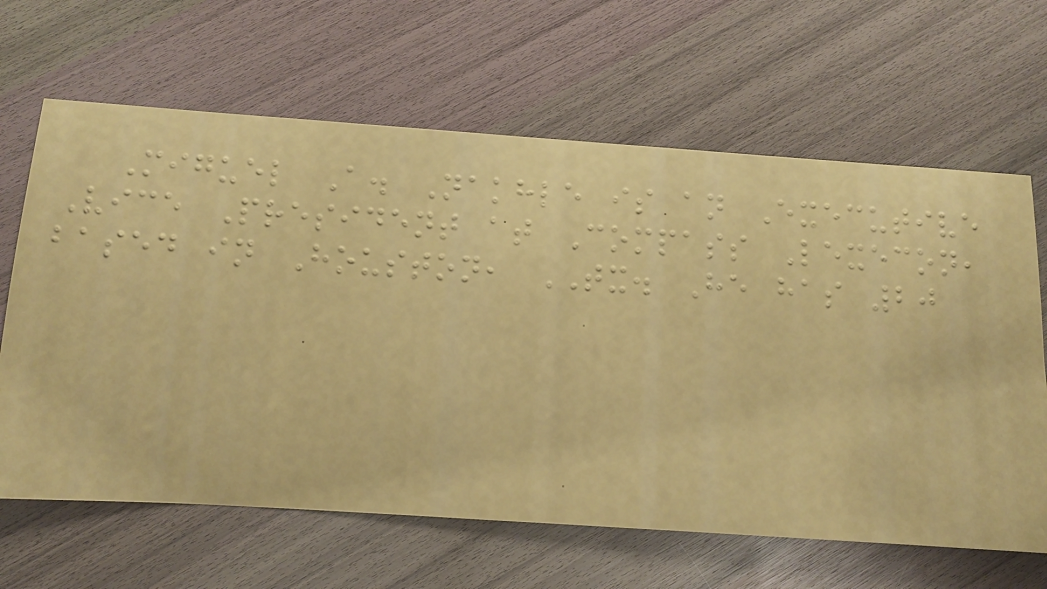Miguel A. Nakhle is an Executive
Vice President at Compass Lexecon,
based in Houston, TX. He has 20
